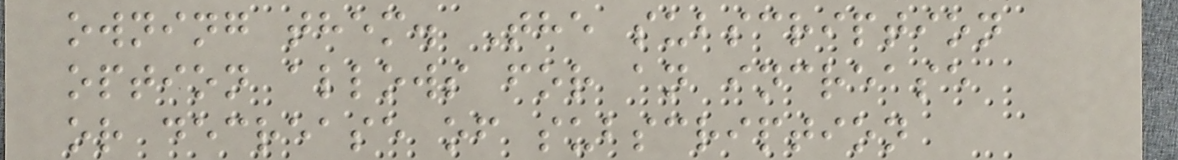owning them. The subscription
option allows for an increase
or decrease of subscription
